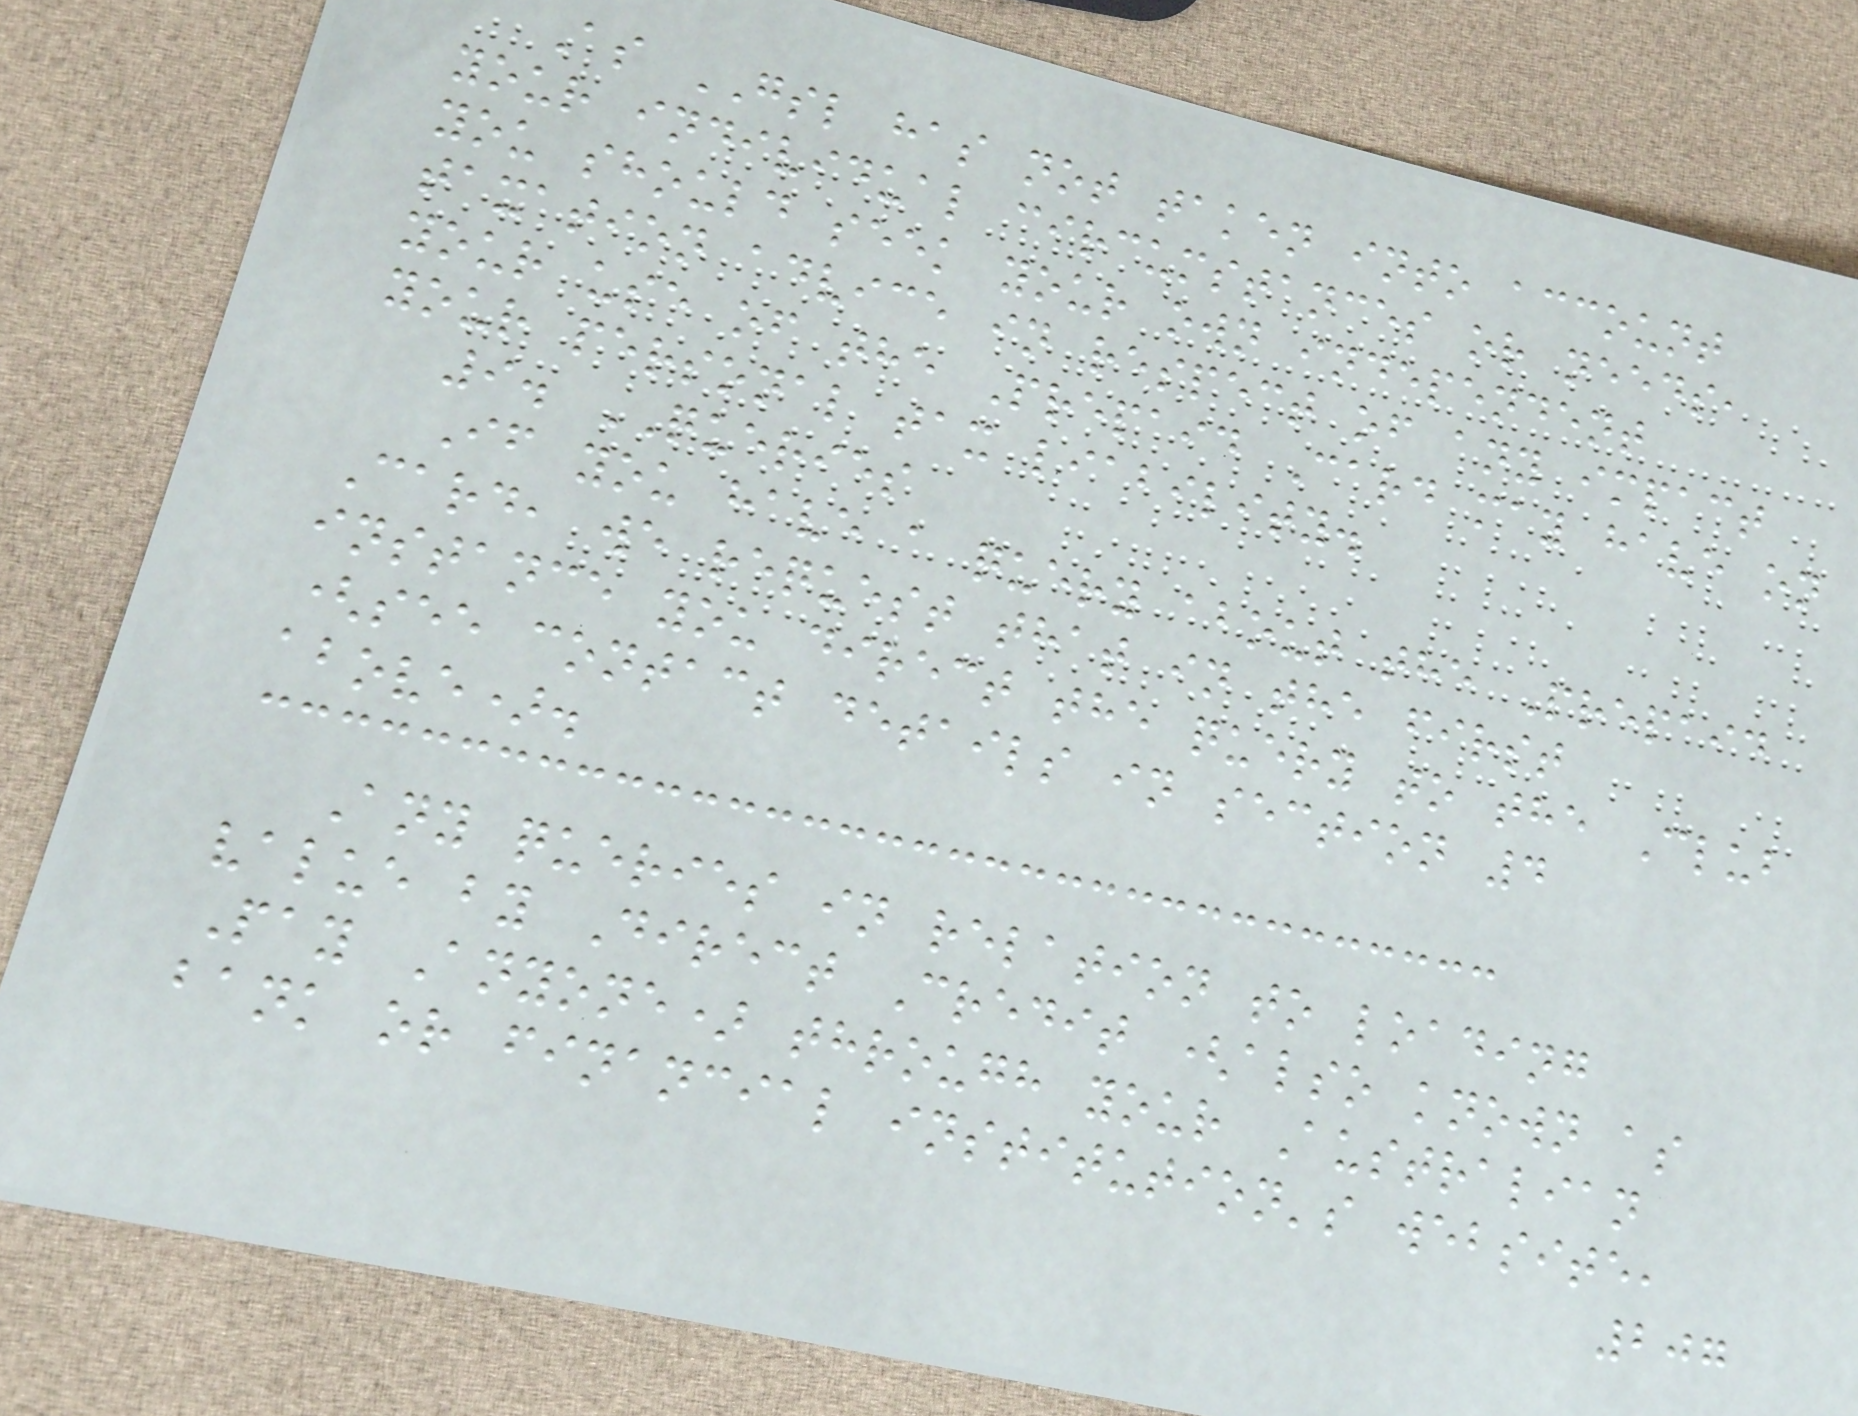As GSL has not taken into account
your individual circumstances or needs,
you should seek your own independent
taxation advice in respect of any impact
your use of the Prepaid Card may have on
your personal tax liability.
9. QUERIES
If you have a query about the Prepaid
Card, we request that in the first
instance you direct the query to the Club
(see contact details in section 4
above).
Any queries in relation to loading
value by Direct Credit (also known as
Pay Anyone) through your Australian
bank or financial institution's website,
207
